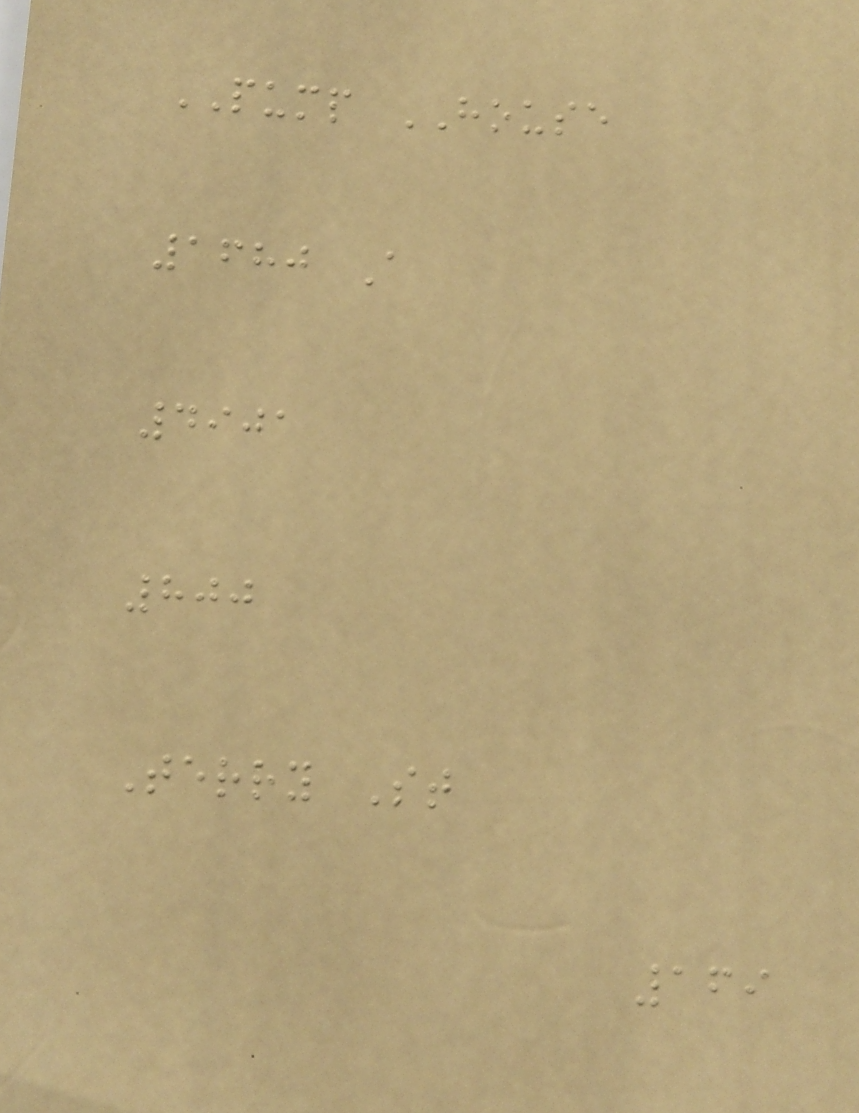PUMP HOUSE
1680 A
4901
800
Terry St
169
